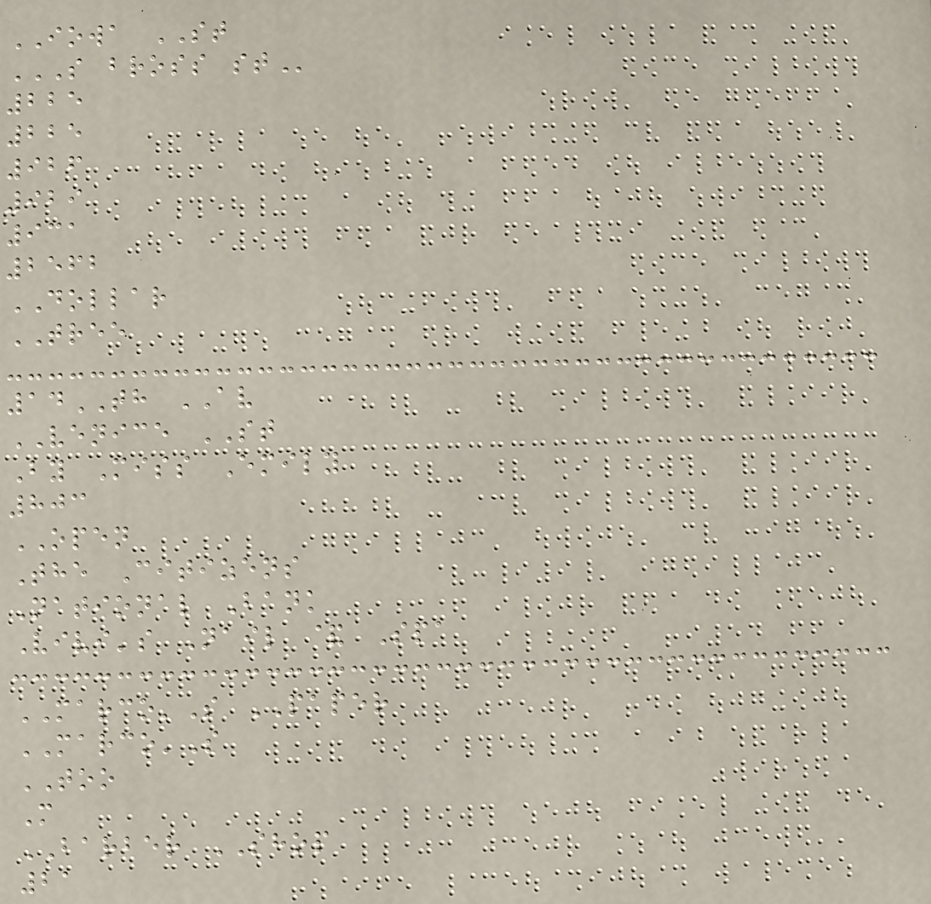IOWA ST
S BROSS ST
225
225
926
929
931
2562
DOLLAR
TREE
14TH AV
VENICE ST
By Miss Emily
803
OPEN
The Citizens
National Bank
Vivi's Nail & Spa
MARCO'S PAPER
MARCO'S
TOO
M
BARBER SHOP
21
